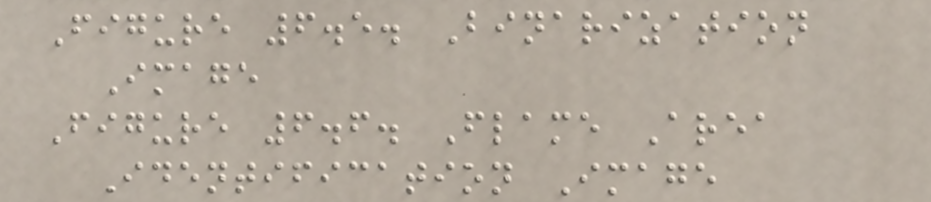Figure 6.5. Binarization
Image
Figure 6.6. Flame Area
Identification Image
